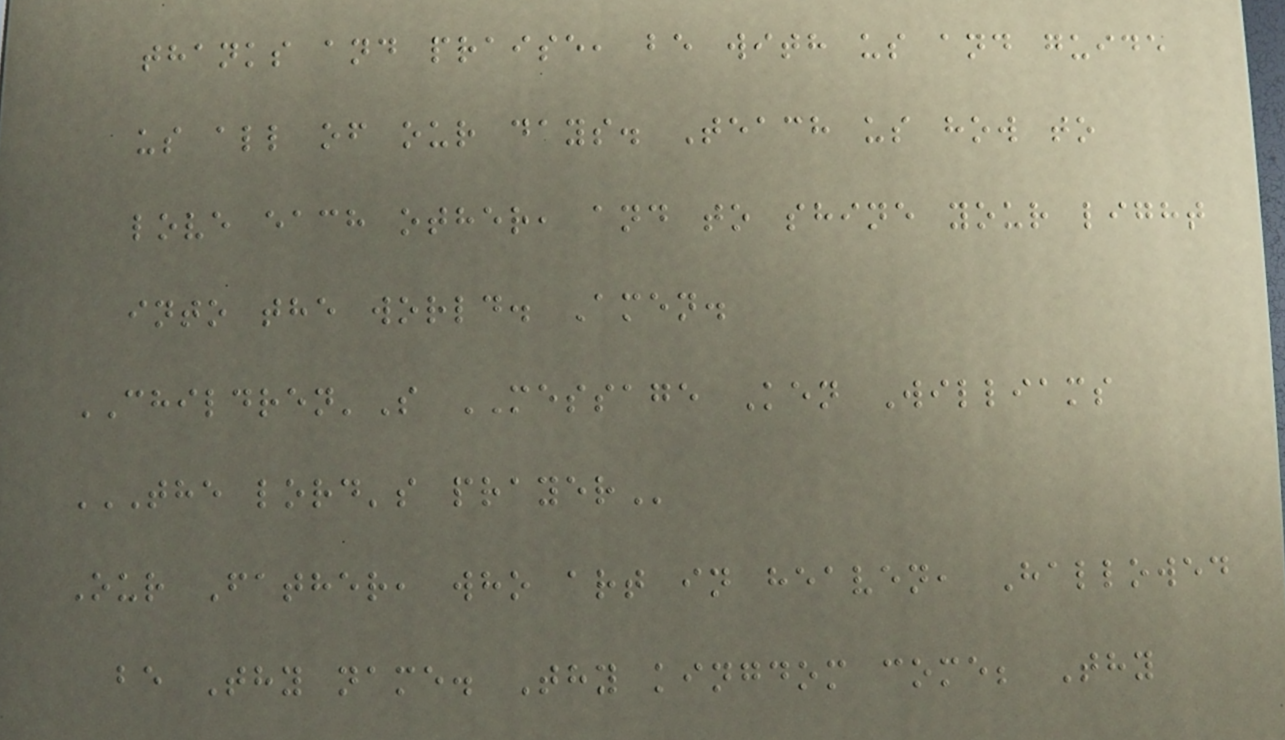thanks and praise, be with us and guide
us all of our days. Teach us how to
love each other, and to shine your light
into the world. Amen.
CHILDREN'S MESSAGE Ken Williams
THE LORD'S PRAYER
Our Father, who art in heaven, Hallowed
be Thy name. Thy kingdom come; Thy
